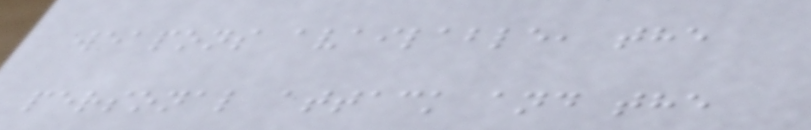weapons available, the
personal attack and the
